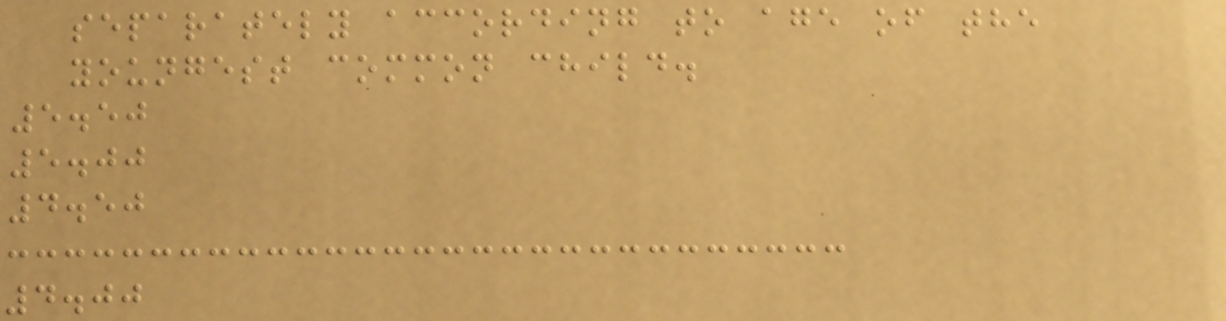separately according to age of the
youngest common child.
5.50
5.00
4.50
4.00
